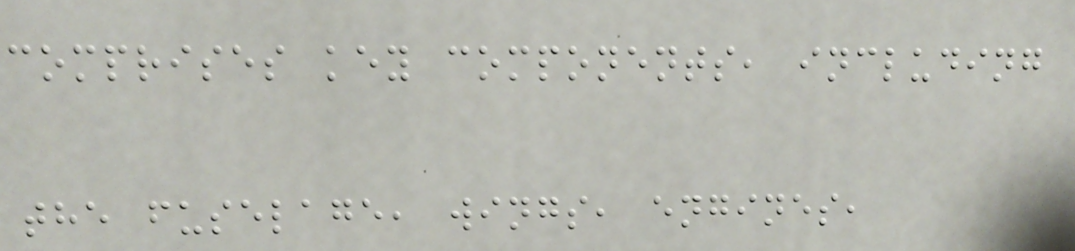comprises key components, including
the fuselage, wings, engines,
